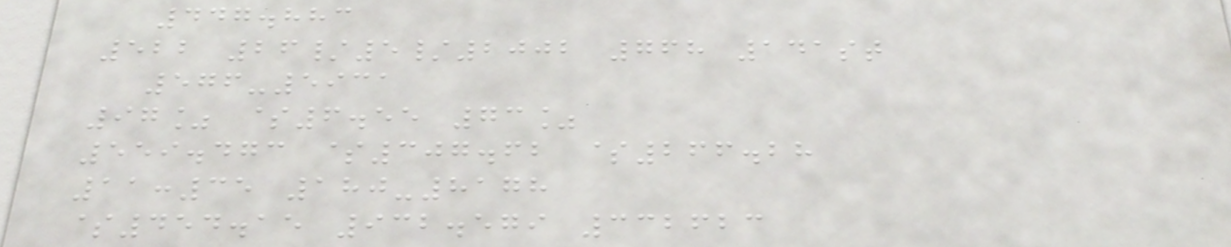447.883
522 26/5/2002 768 141st
576-5931
97% $6.55 73%
559.473 $307.62 $266.28
11:35 180-8178
$454.15 932.579 332623
